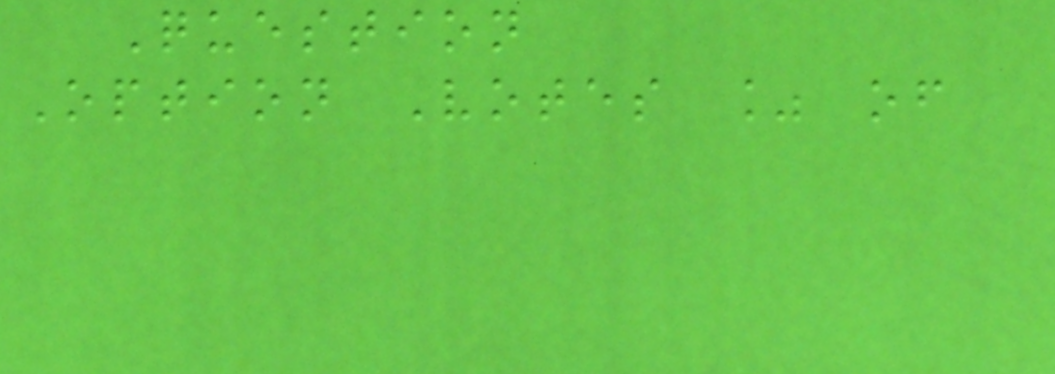Question
Option Votes % of
